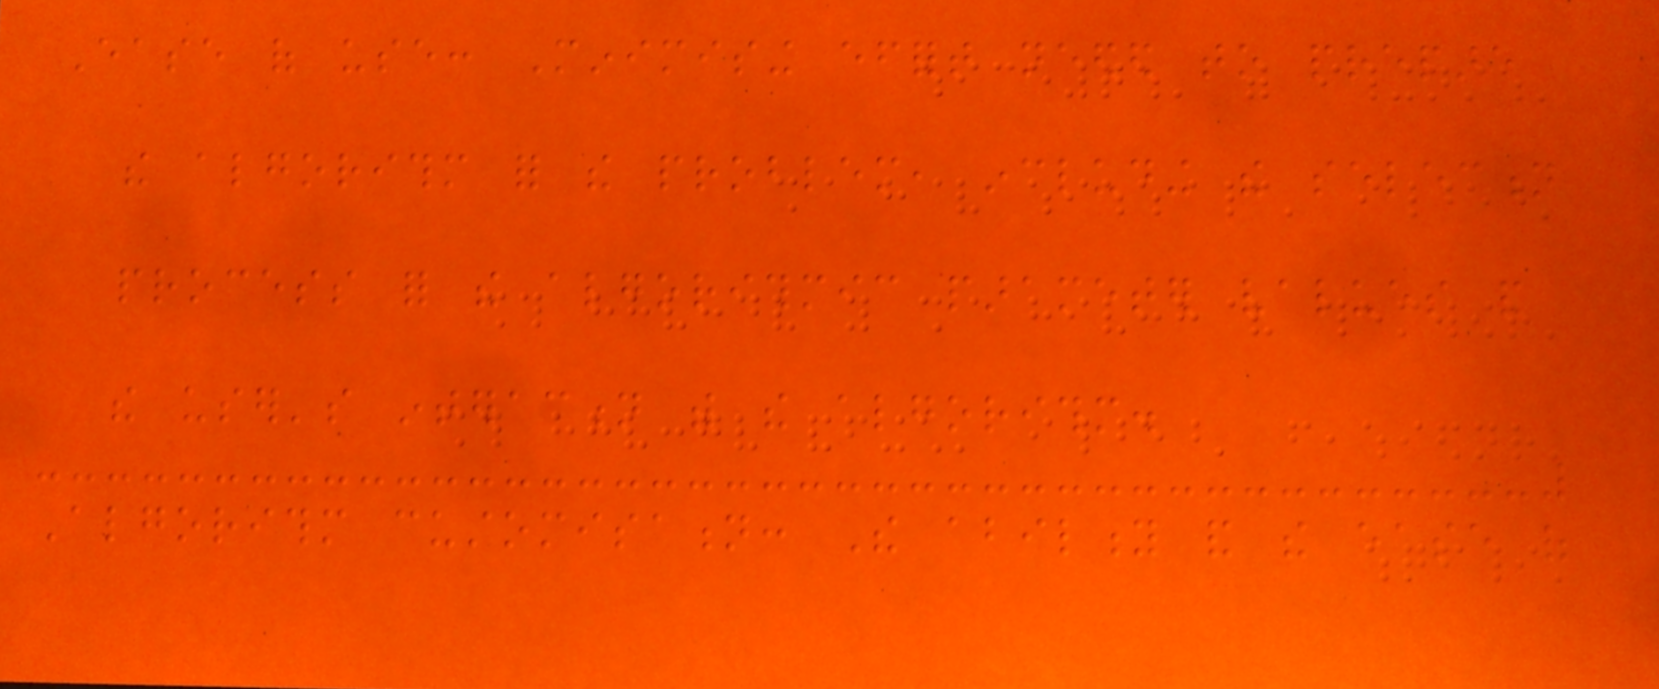Ease of use: Minimising effort needed to prepare
the algorithm for the problem, including the selection
process for the algorithmic parameter values and
the user's interaction with the algorithm.
Algorithm customisation: The ability and the ease of
